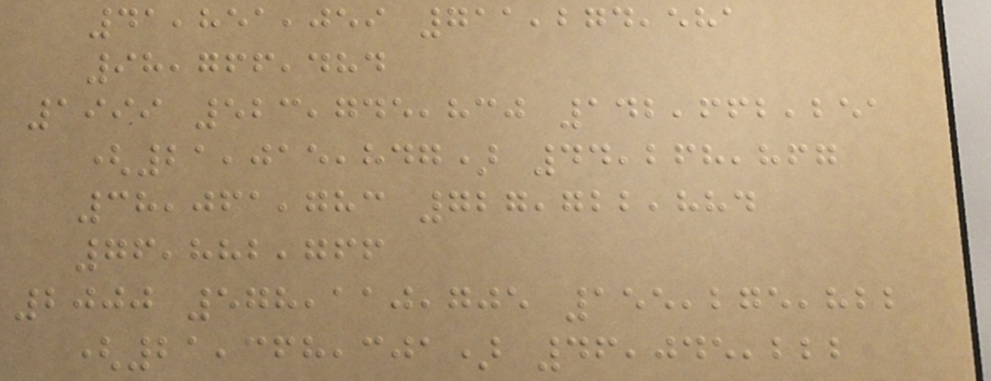41,851,059 711,274,581
98,766,484
1999 523,745,830 142,662,251
(21,015,847) 44,268,867
38,061,783 727,722,884
76,882,766
2000 578,110,705 155,275,822
(21,368,301) 46,045,222
